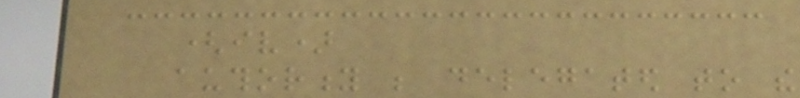(iv)
authority be delegated to the
